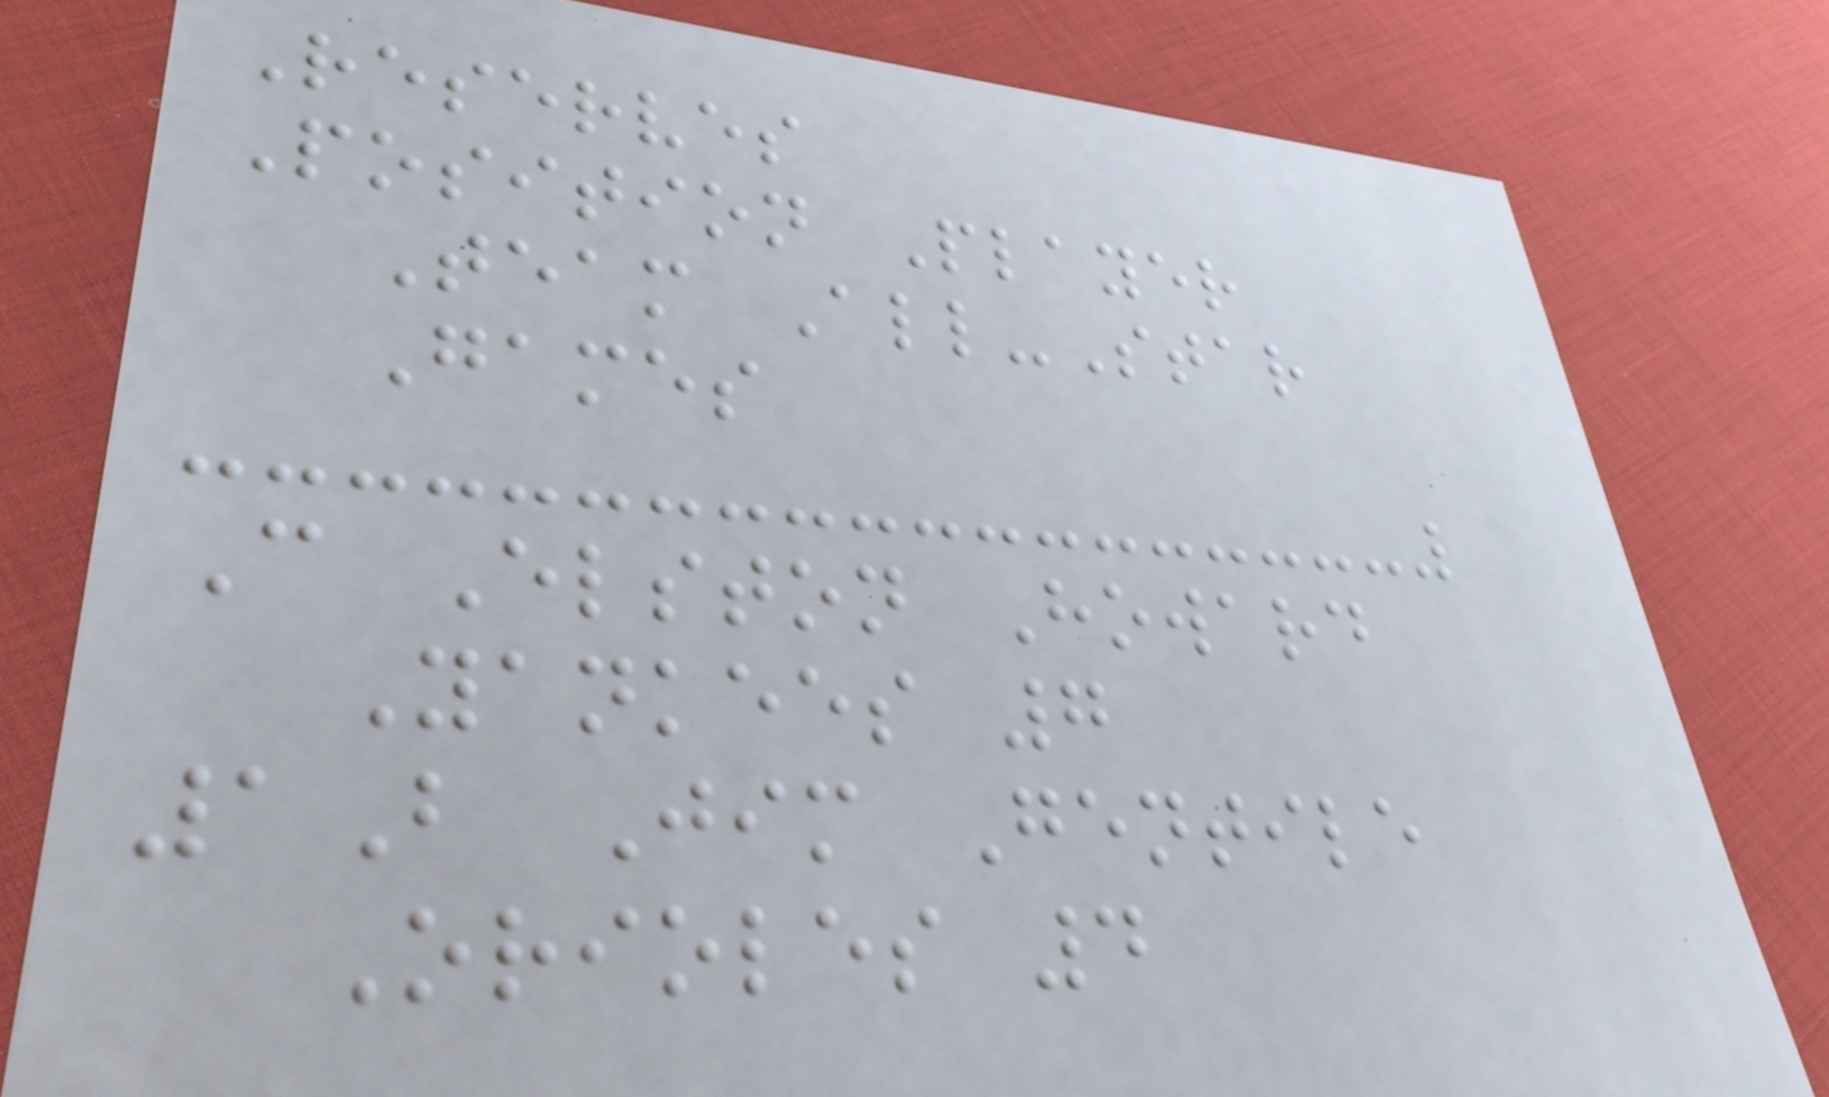Reserves
Position Player
Team All-Star
Games
C Elston Howard
Yankees 7
1B Jim Gentile
Orioles 4
